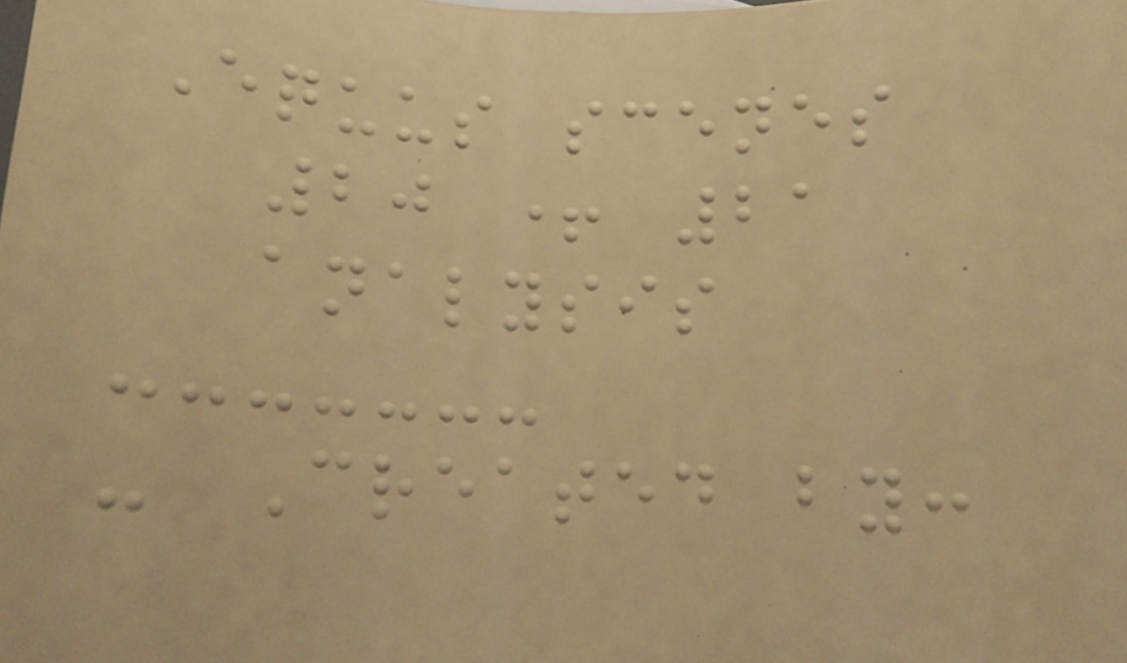Equus scenes
20 + 21
analysis
- Created by:
